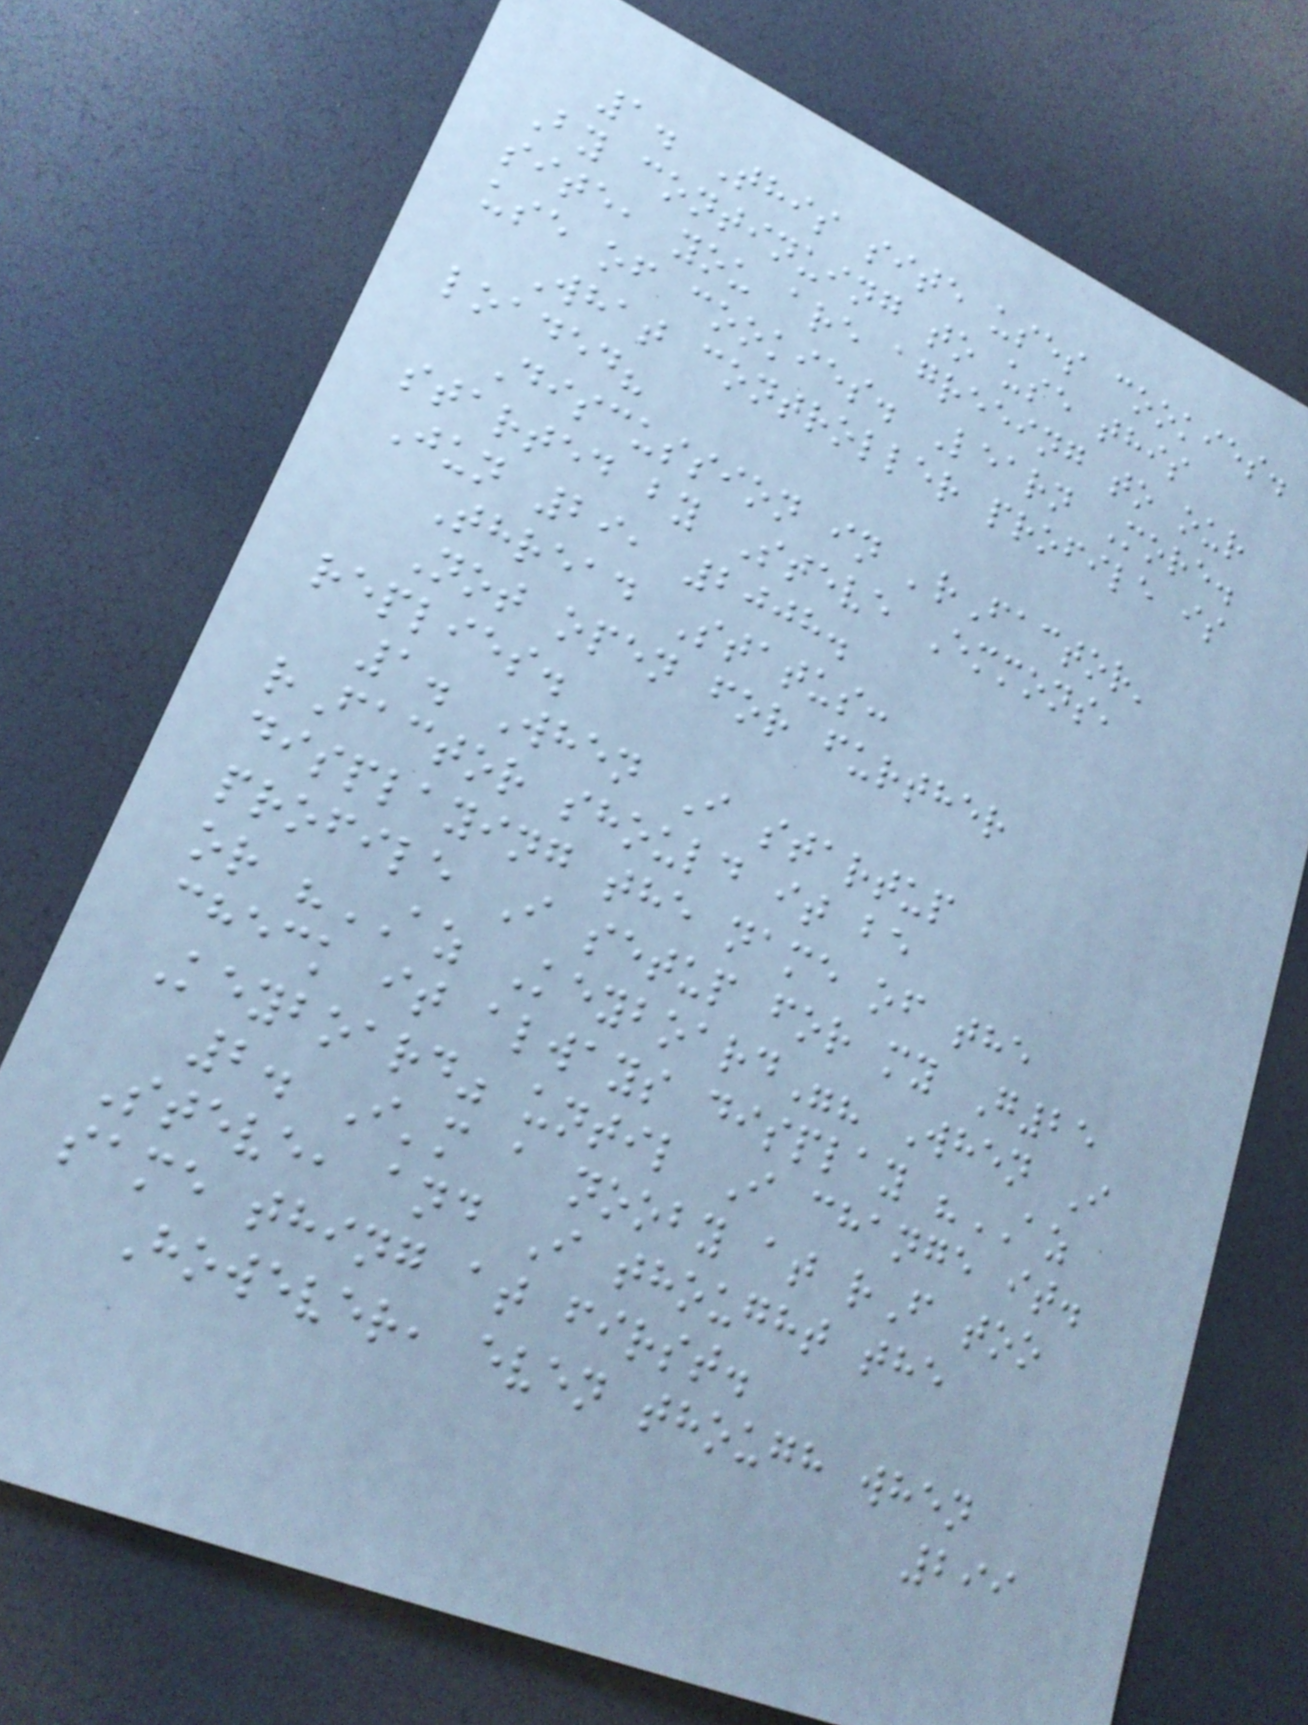1. This site uses cookies.
By continuing to use this
site, you are agreeing to our
use of cookies. Learn More.
What controller profile is
loaded?
Discussion in 'rFactor'
started by Steve Emmons,
Jun 29, 2008.
Thread Status:
Not open for further
replies.
1. When I startup
rFactor should it be
displaying the name of the
profile I setup for my G25
or "AZ Keyboard"? When I
check it always display "AZ
Keyboard" until I change it.
2. I'm a nooby at rF too
Steve, and I thought the
same thing at first.
However, even though when
299
